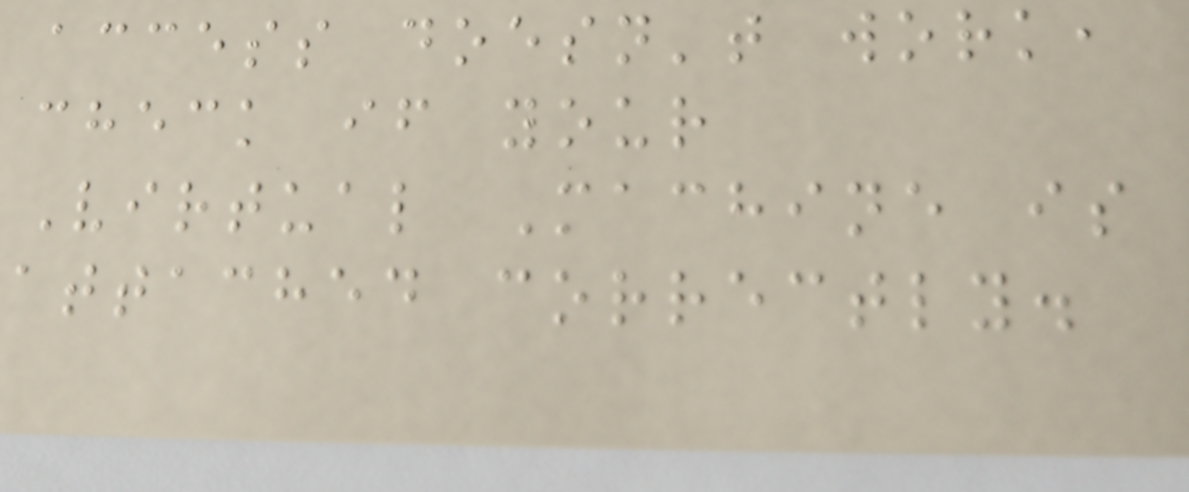access doesn't work,
check if your
Virtual Machine is
attached correctly.
